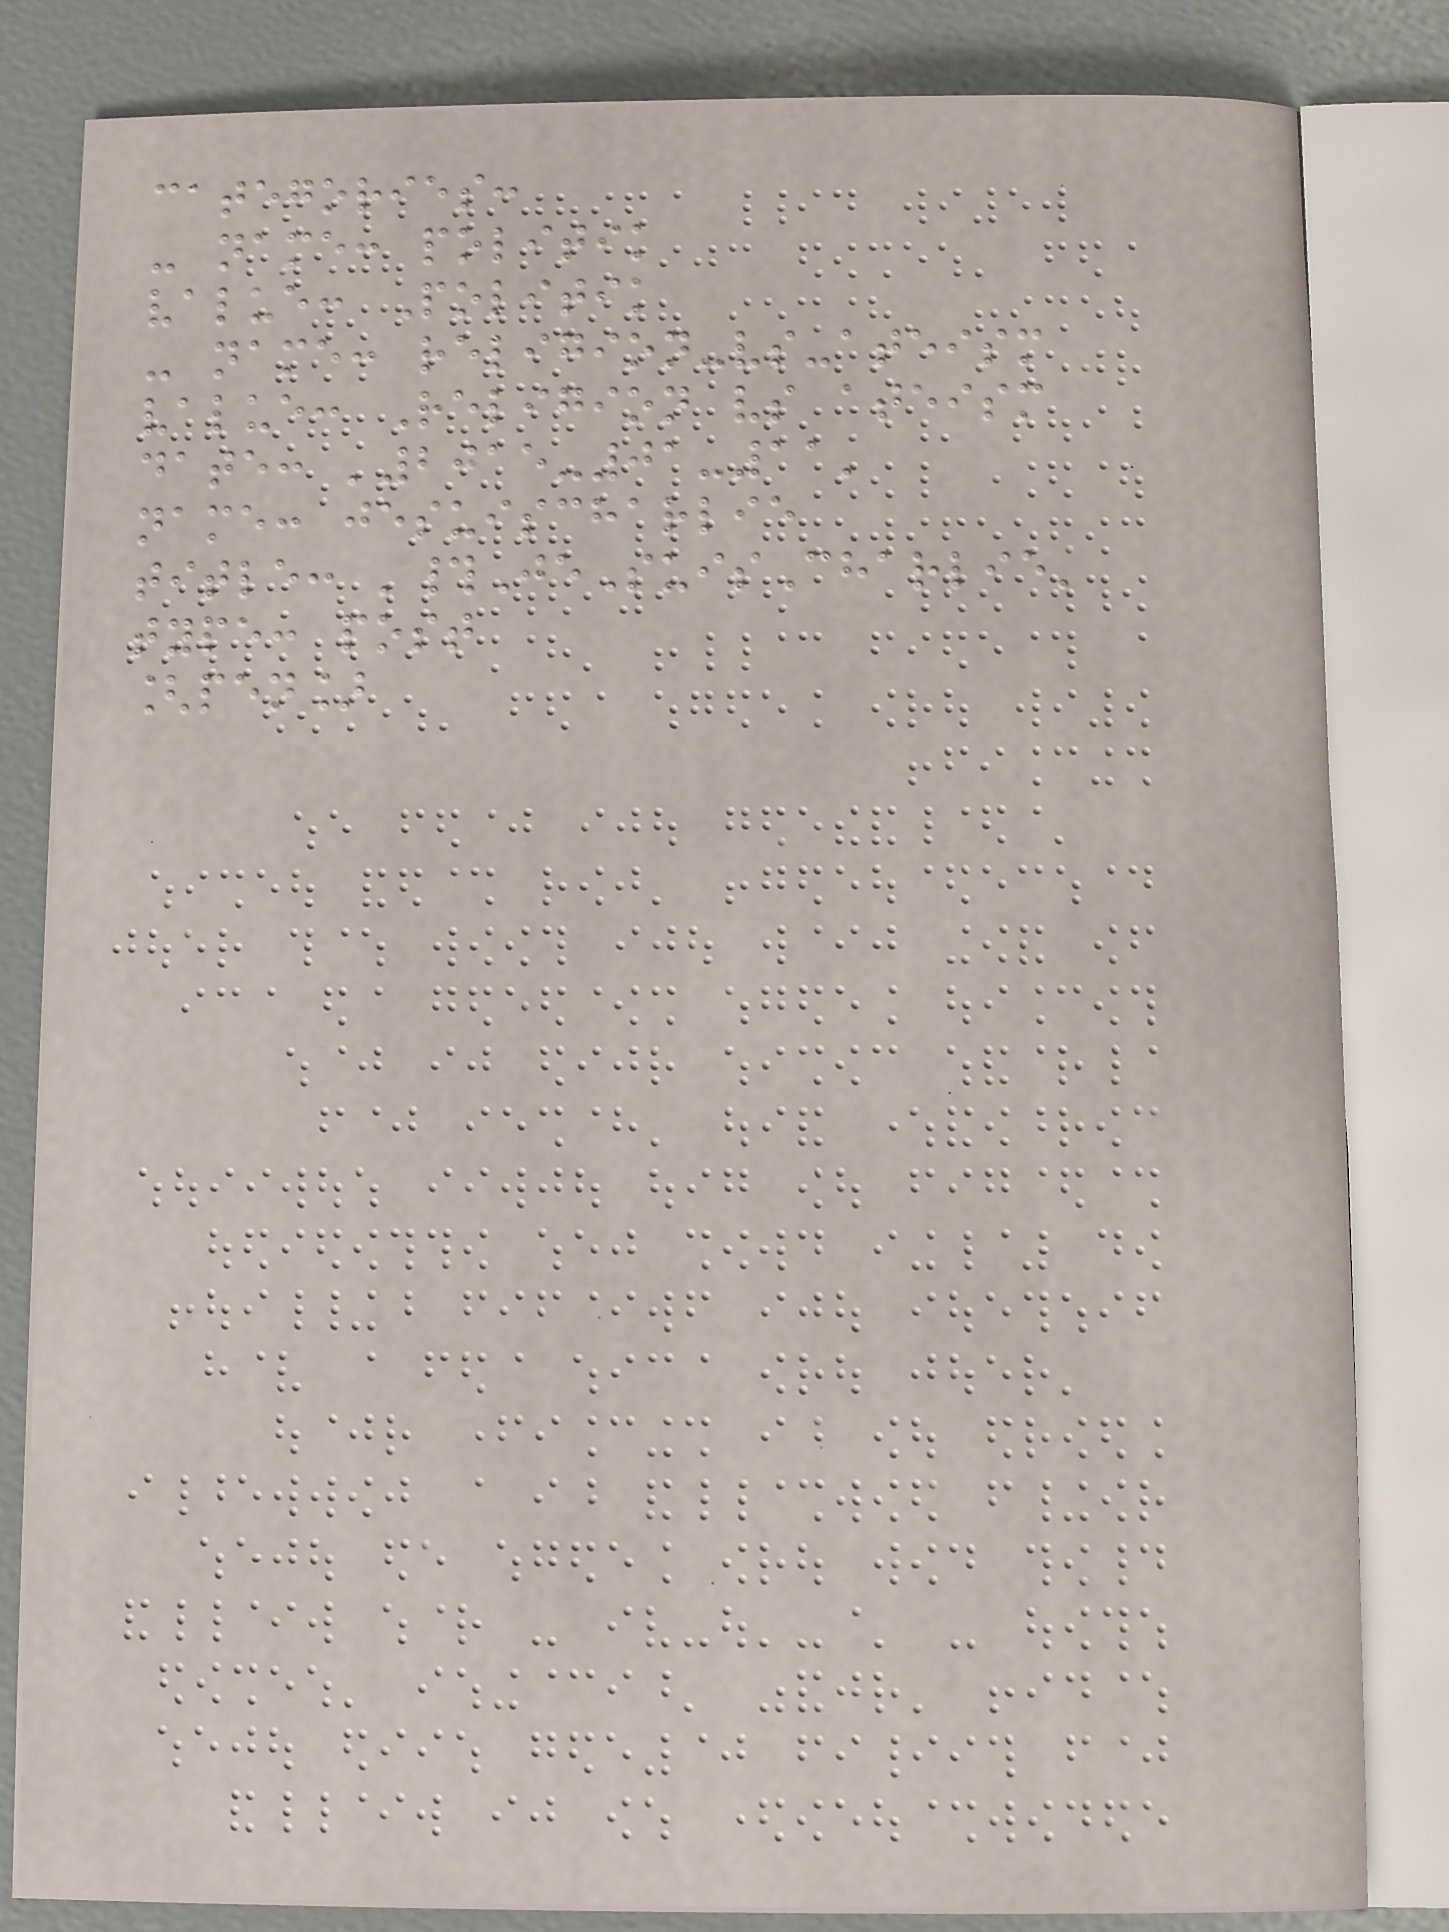categories:
- name: politik
value: Politik
- name: religion-vs-ateism
value: Religion vs ateism
date: '2015-01-11'
name: jesuischarlie
title: '#JeSuisCharlie'
type: post
[pen]
